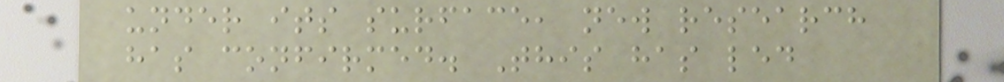under its surface, new research
has confirmed. This has led
